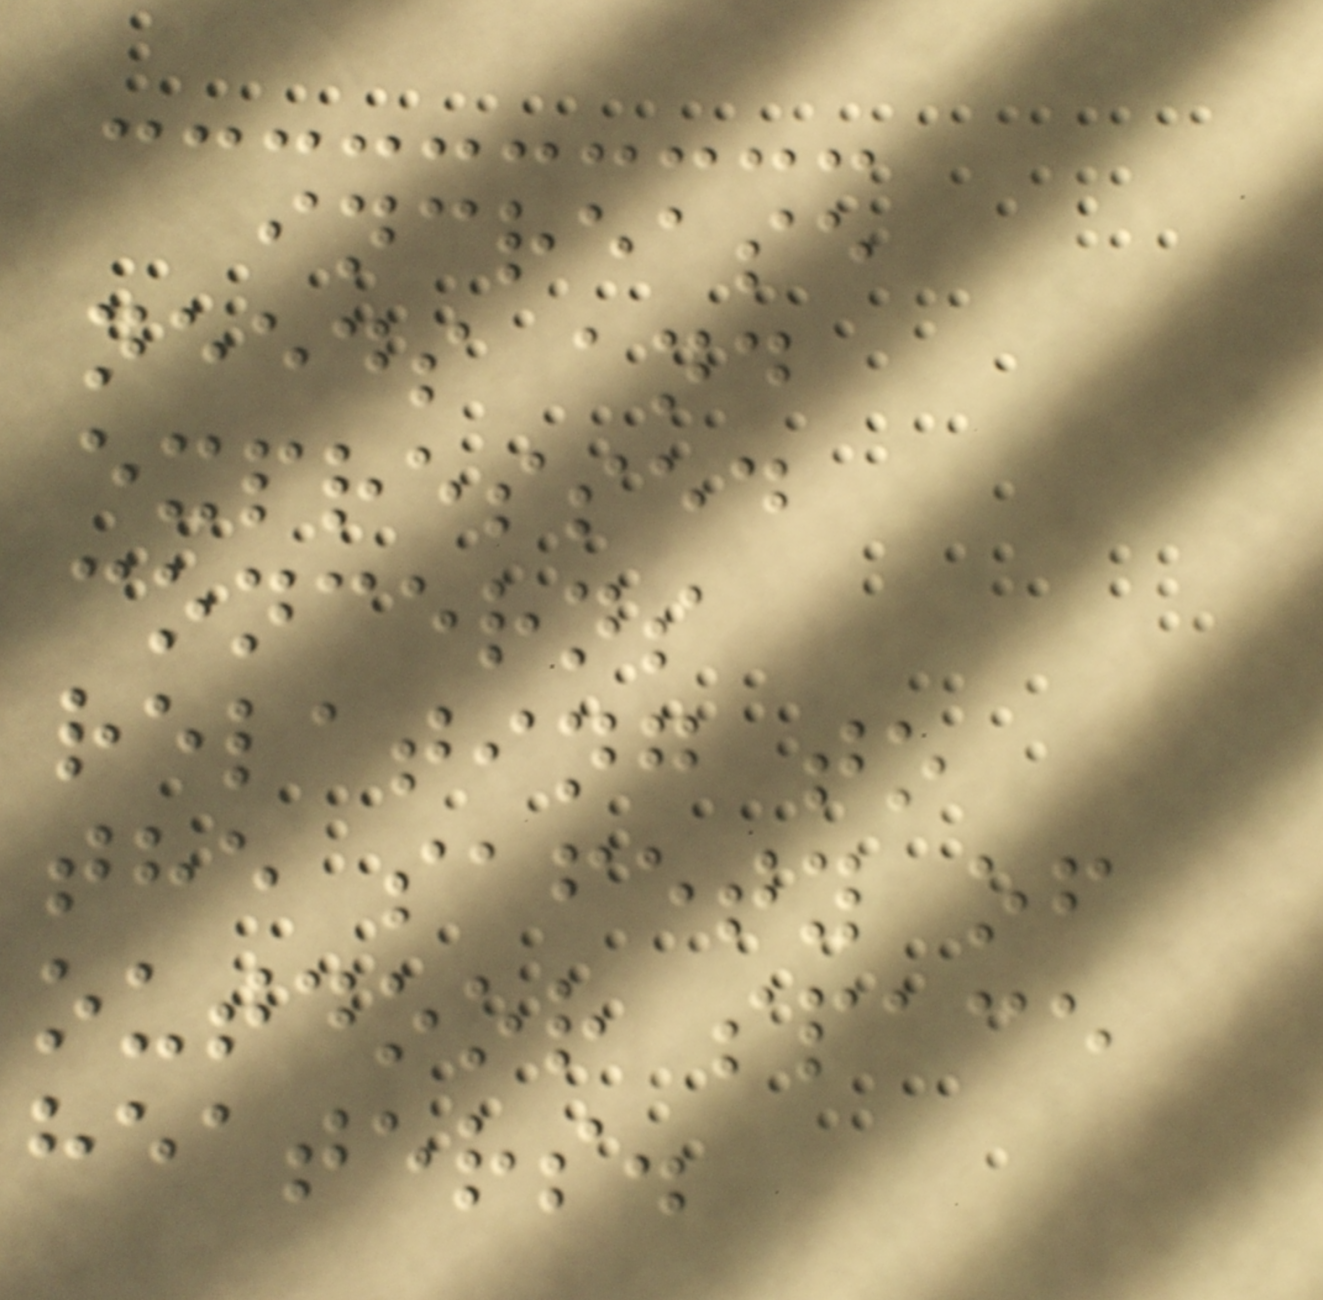increase
needs and
expressed
concerns
relating to
the safety of
outdoor space
heaters.
